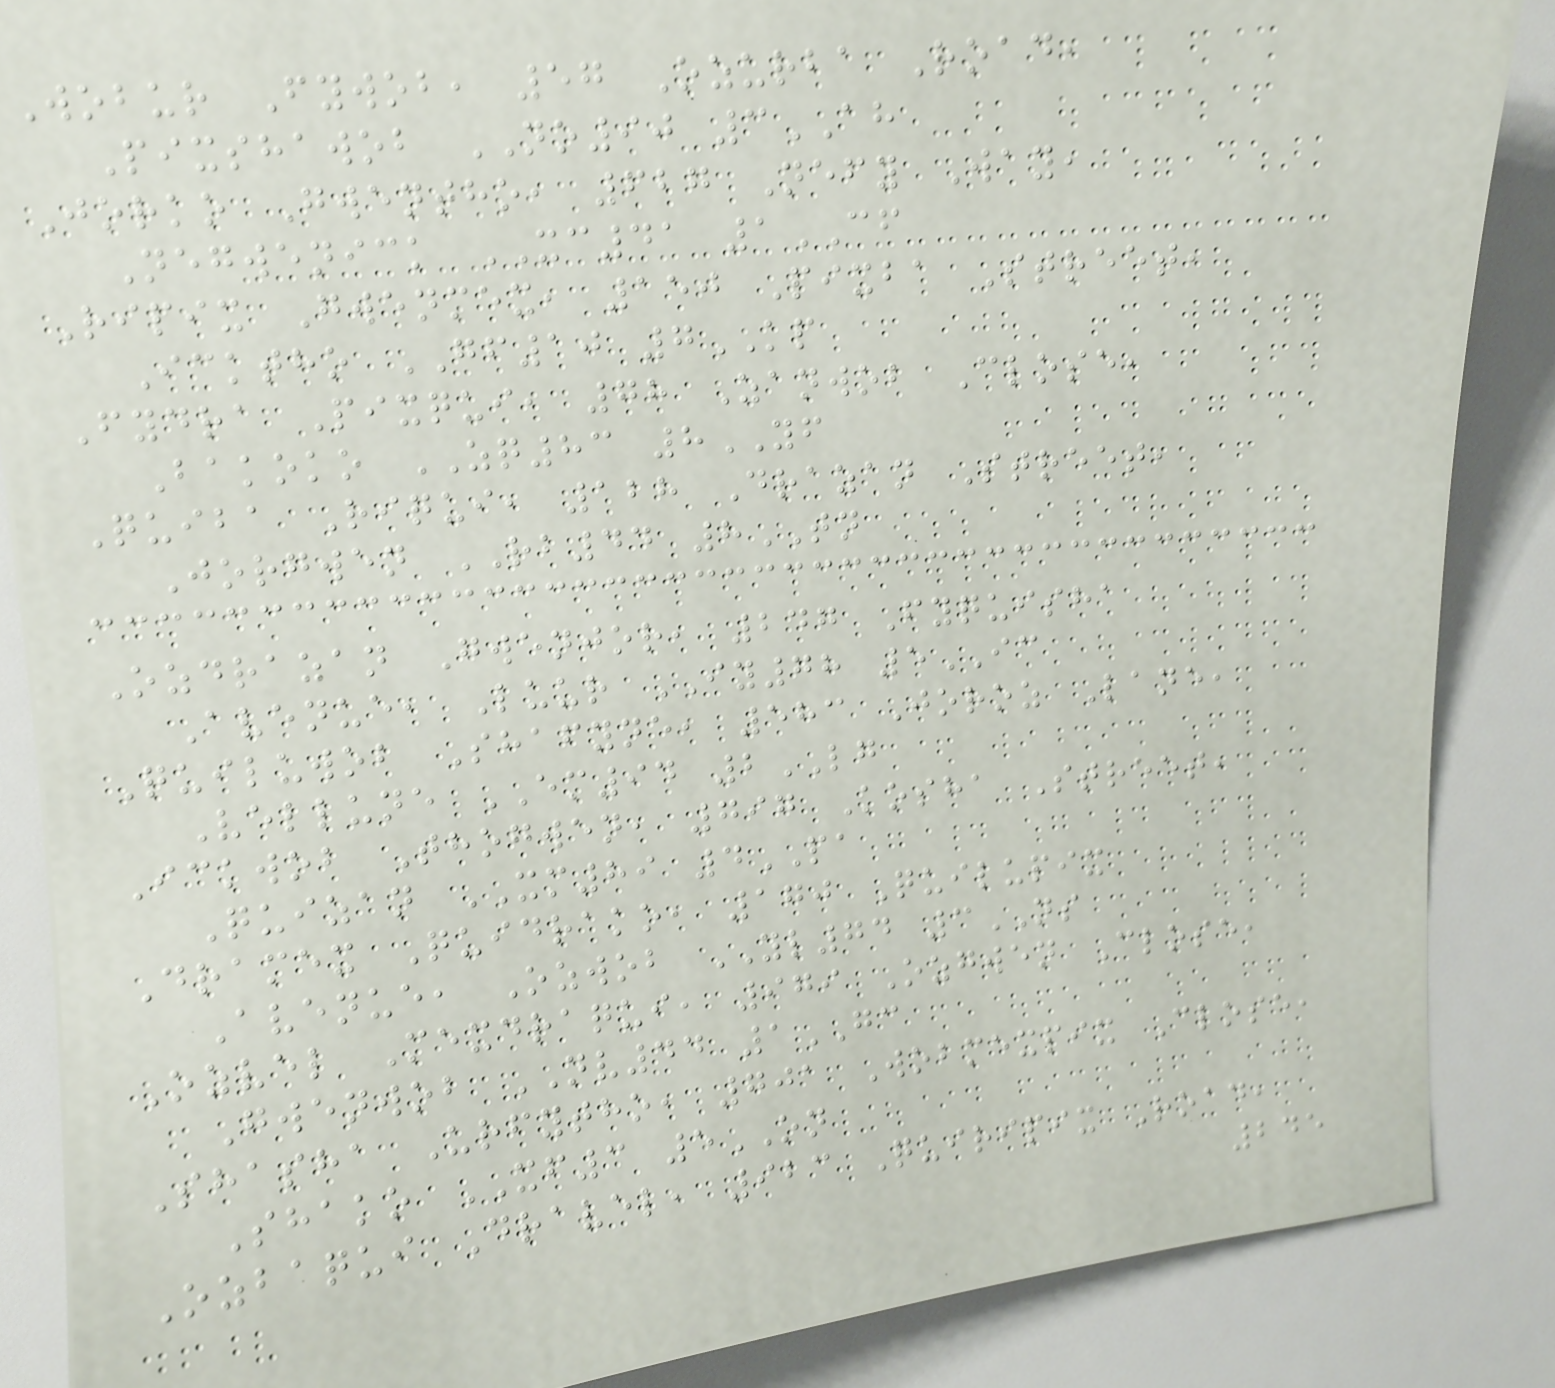Wobur Fywob, 57 Ozurba Road,
Pixshawob NO90 3AH
Jorko Gwentho, 627 Nefy Way,
Negwenick XC41 1CF
Ripix Gwenmex, 150 Pixba Street,
Icktho GF10 7KP
Fydra Pixqui, 78 Zanwob Close,
Bakoko ZQ83 8YF
Quiba Riqui, 128 Drazan Street,
Jorgwen RB44 8TN
Ozdrazan Gwenjor, 247 Fyquisha
Avenue, Luur IY78 5IC
Quiluwob Shafyne, 583 Joroz Lane,
Vellune EM94 2LG
Ickwob Thogwen, 797 Kosha Street,
Quizan XM89 4PA
Dramex Quidrako, 170 Quilupix
Avenue, Ozwob YL74 3NS
Ozvel Mexdraqui, 979 Ozgwen Close,
Gwenwob NV44 1GC
Shasha Urfytho, 701 Wobmexpix Close,
Shako XF3 5ON
Ozbaqui Dravel, 923 Quiripix Road,
245
